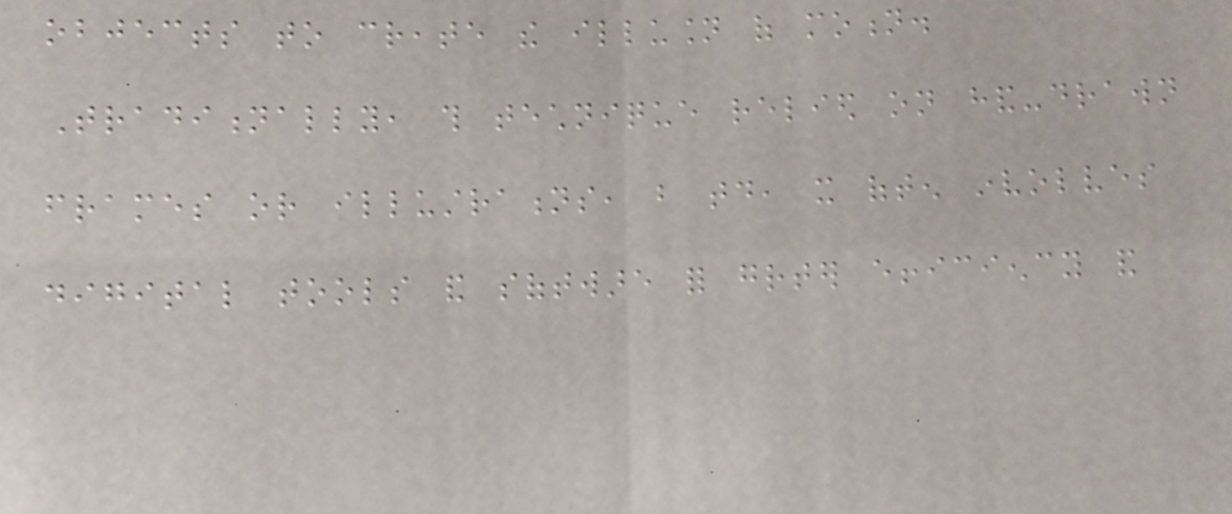objects to create the illusion of motion.
Traditionally, this technique relied on hand-drawn
frames or illustrations, but today, it often involves
digital tools and software for greater efficiency and
